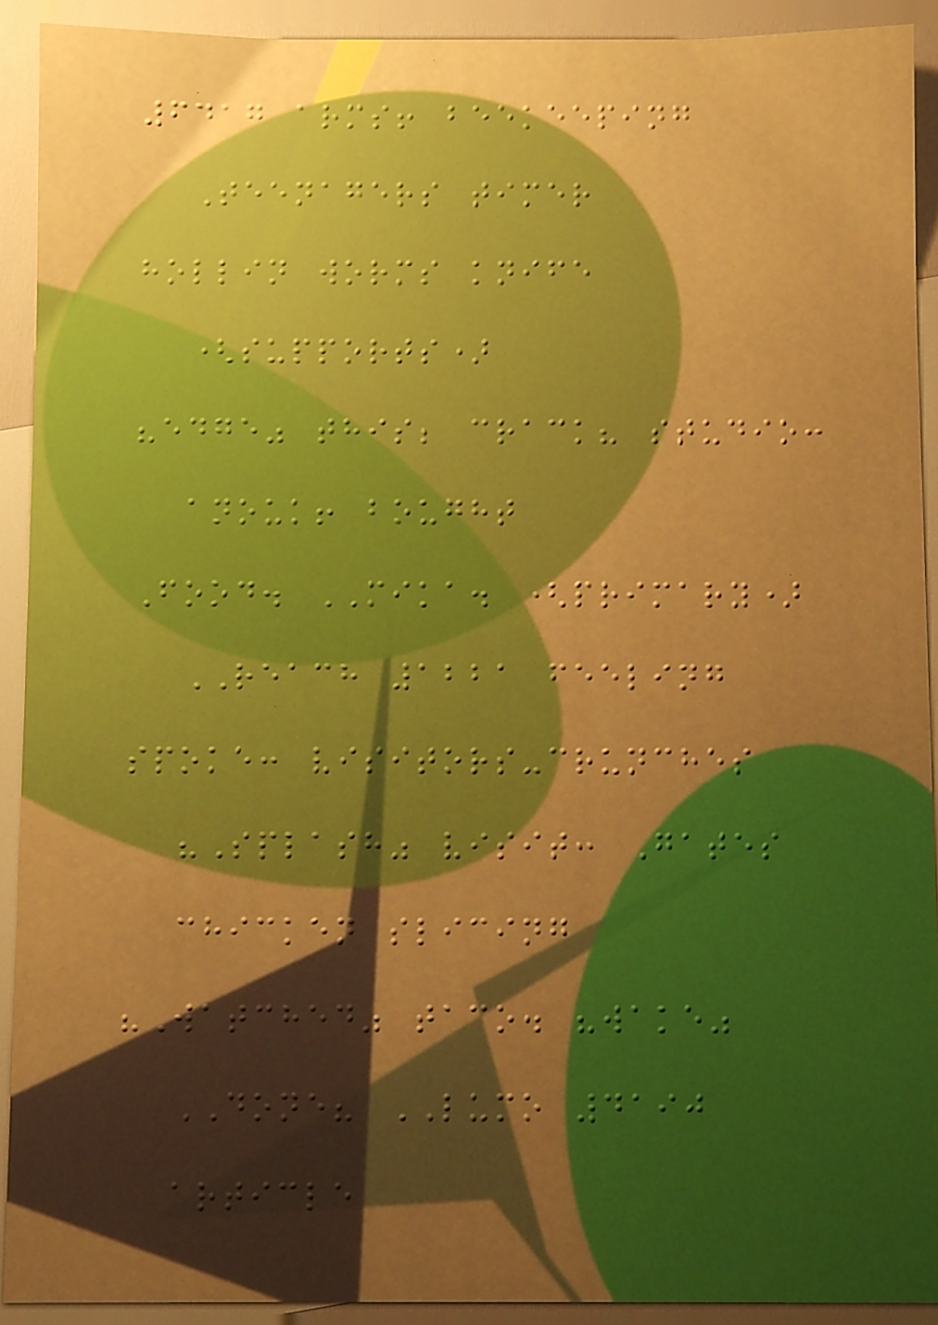6417 arms! beekeeping
Teenagers timer
hollin worms knife
(supports)
"edge" this; crack? studio:
anouk! bought
Food. MIKA. (primary)
REACH 1221 feeling
spoke: visitors-crunches
"Splash" visit: Gates
chicken slicing
"Watched" taco. "wake"
DONE? LUMO 4190
article
